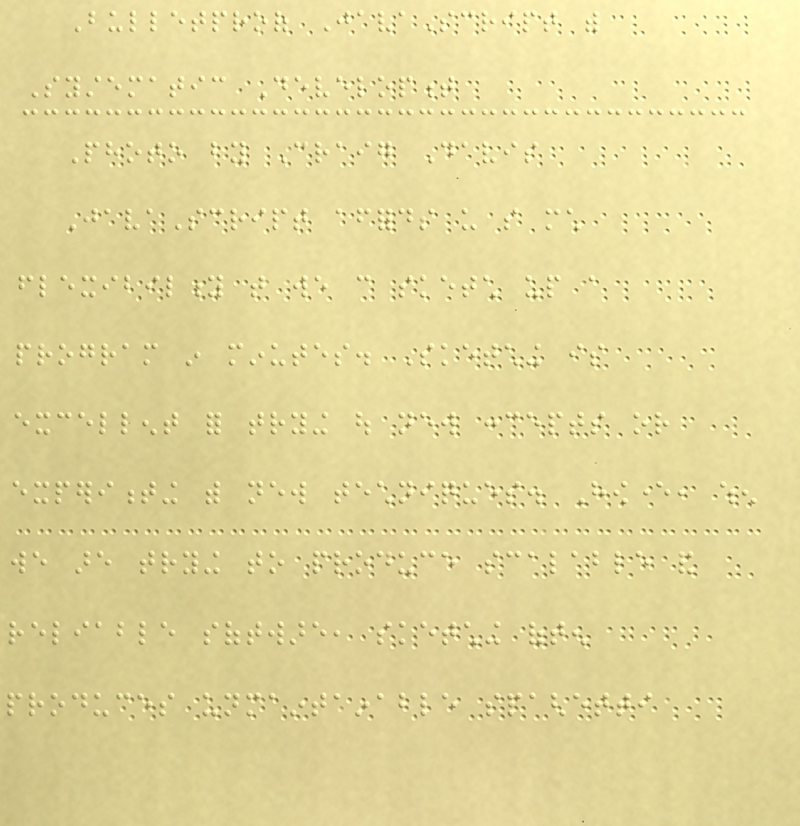Bulletproof JavaScript with
Systematic Development
Photo by Craig Davis
JavaScript affords us so much
flexibility that we can sketch up a
program in minutes. Sketching is
excellent for trying out new concepts or
experimenting with new techniques. However, when
we are trying to produce scalable and
reliable software, sketching often
produces unmaintainable spaghetti
